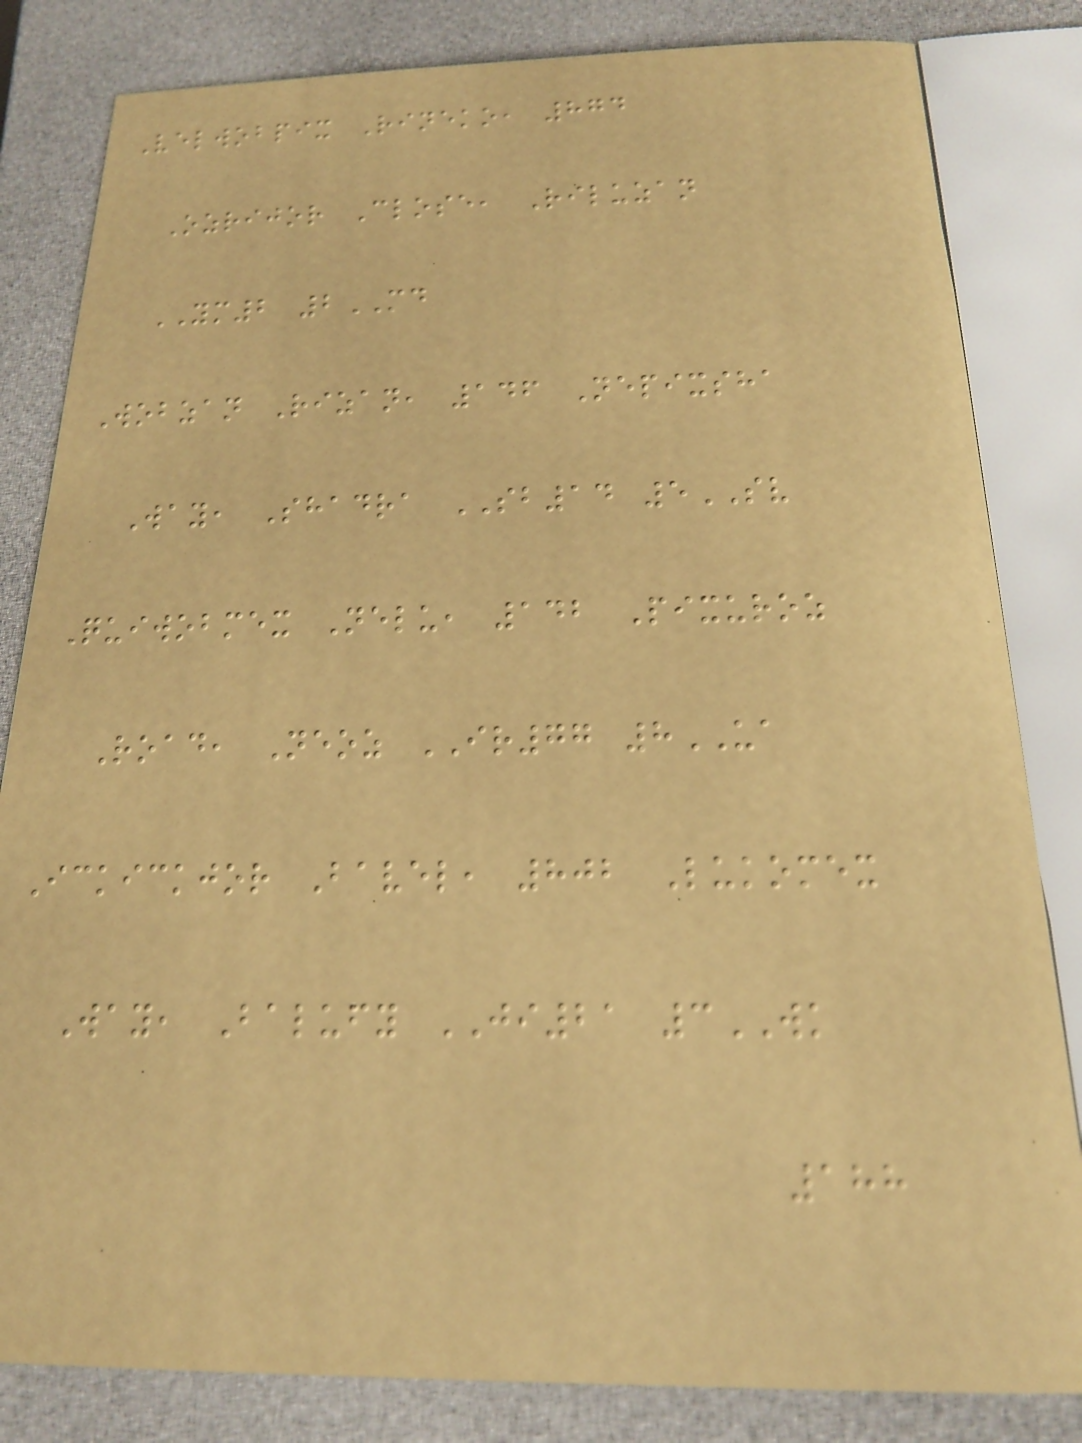Velwobpix Rineko, 874
Ozrijor Close, Riluzan
YM2 2MD
Wobzan Rizan, 146 Nepixsha
Way, Shadra SB14 5SV
Quiwobmex Nelu, 142 Pixuroz
Road, Neoz IR77 8UA
Ickickjor Bavel, 802 Lukomex
Way, Balufy JI21 3WK
188
